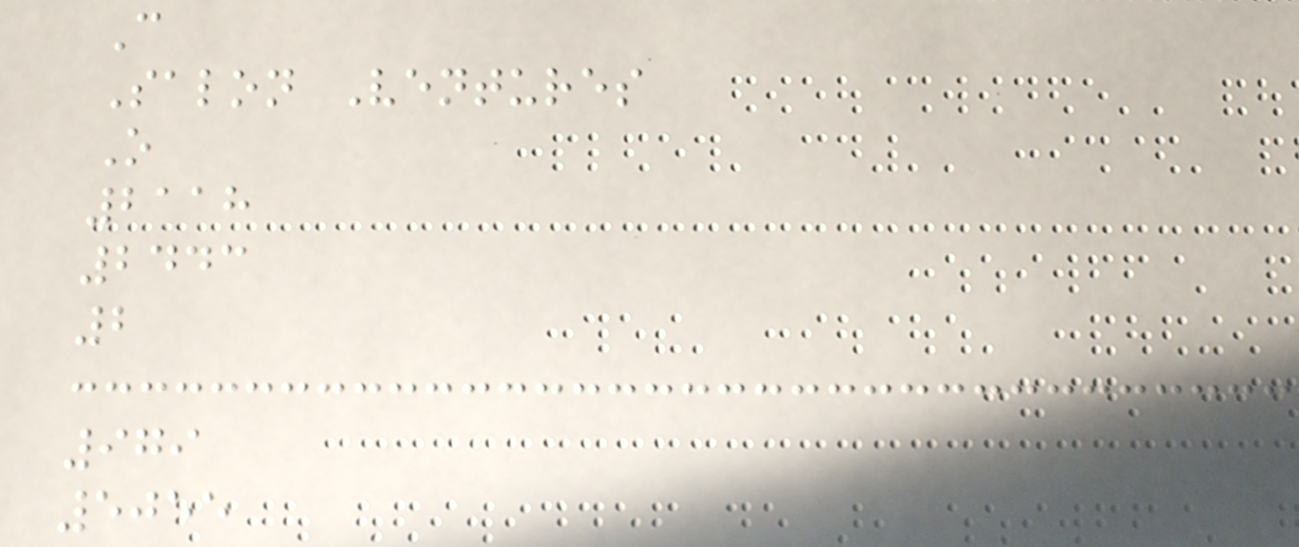C
Salon Ventures
O
2118
2443
2
979
5055
